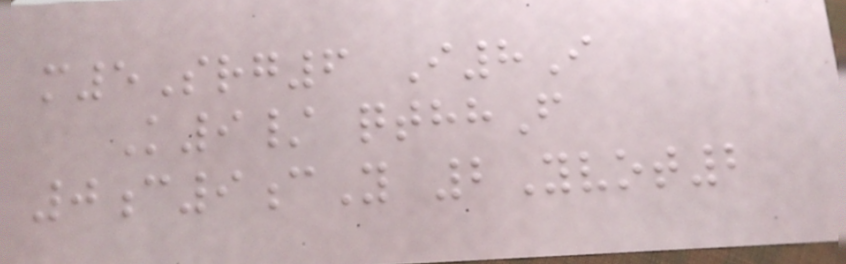m5Srg6 I8I
K9/ qthhF
0c9cY 2Yvot2
